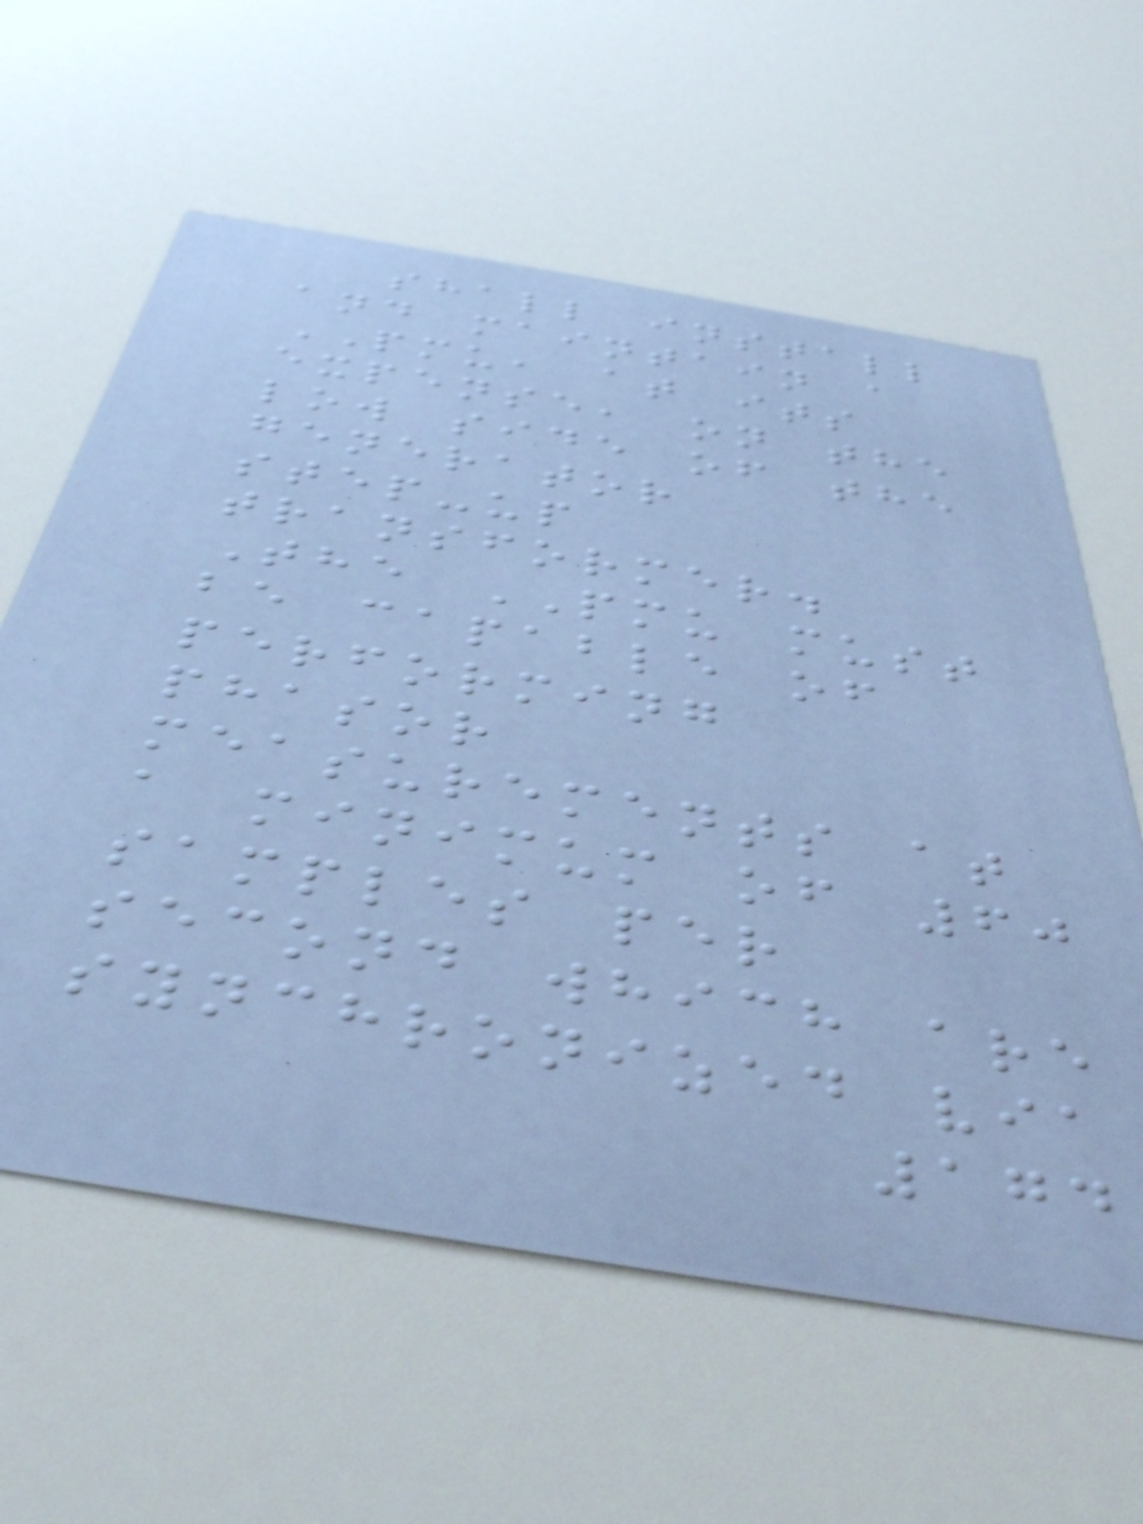shall install
and maintain a
PMU, at its
expense, on the
low side of the
generator
step-up
transformer.
The PMU must
be capable of
performing
phasor
measurements at
a minimum of 60
samples per
second which are
synchronized via
174
